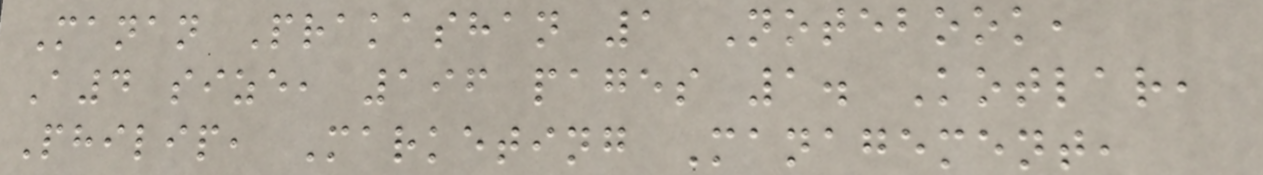Manan Prakashan 1 Notebook,
A4 size, 196 pages 1. Kotlar,
Philip, Marketing Management,
